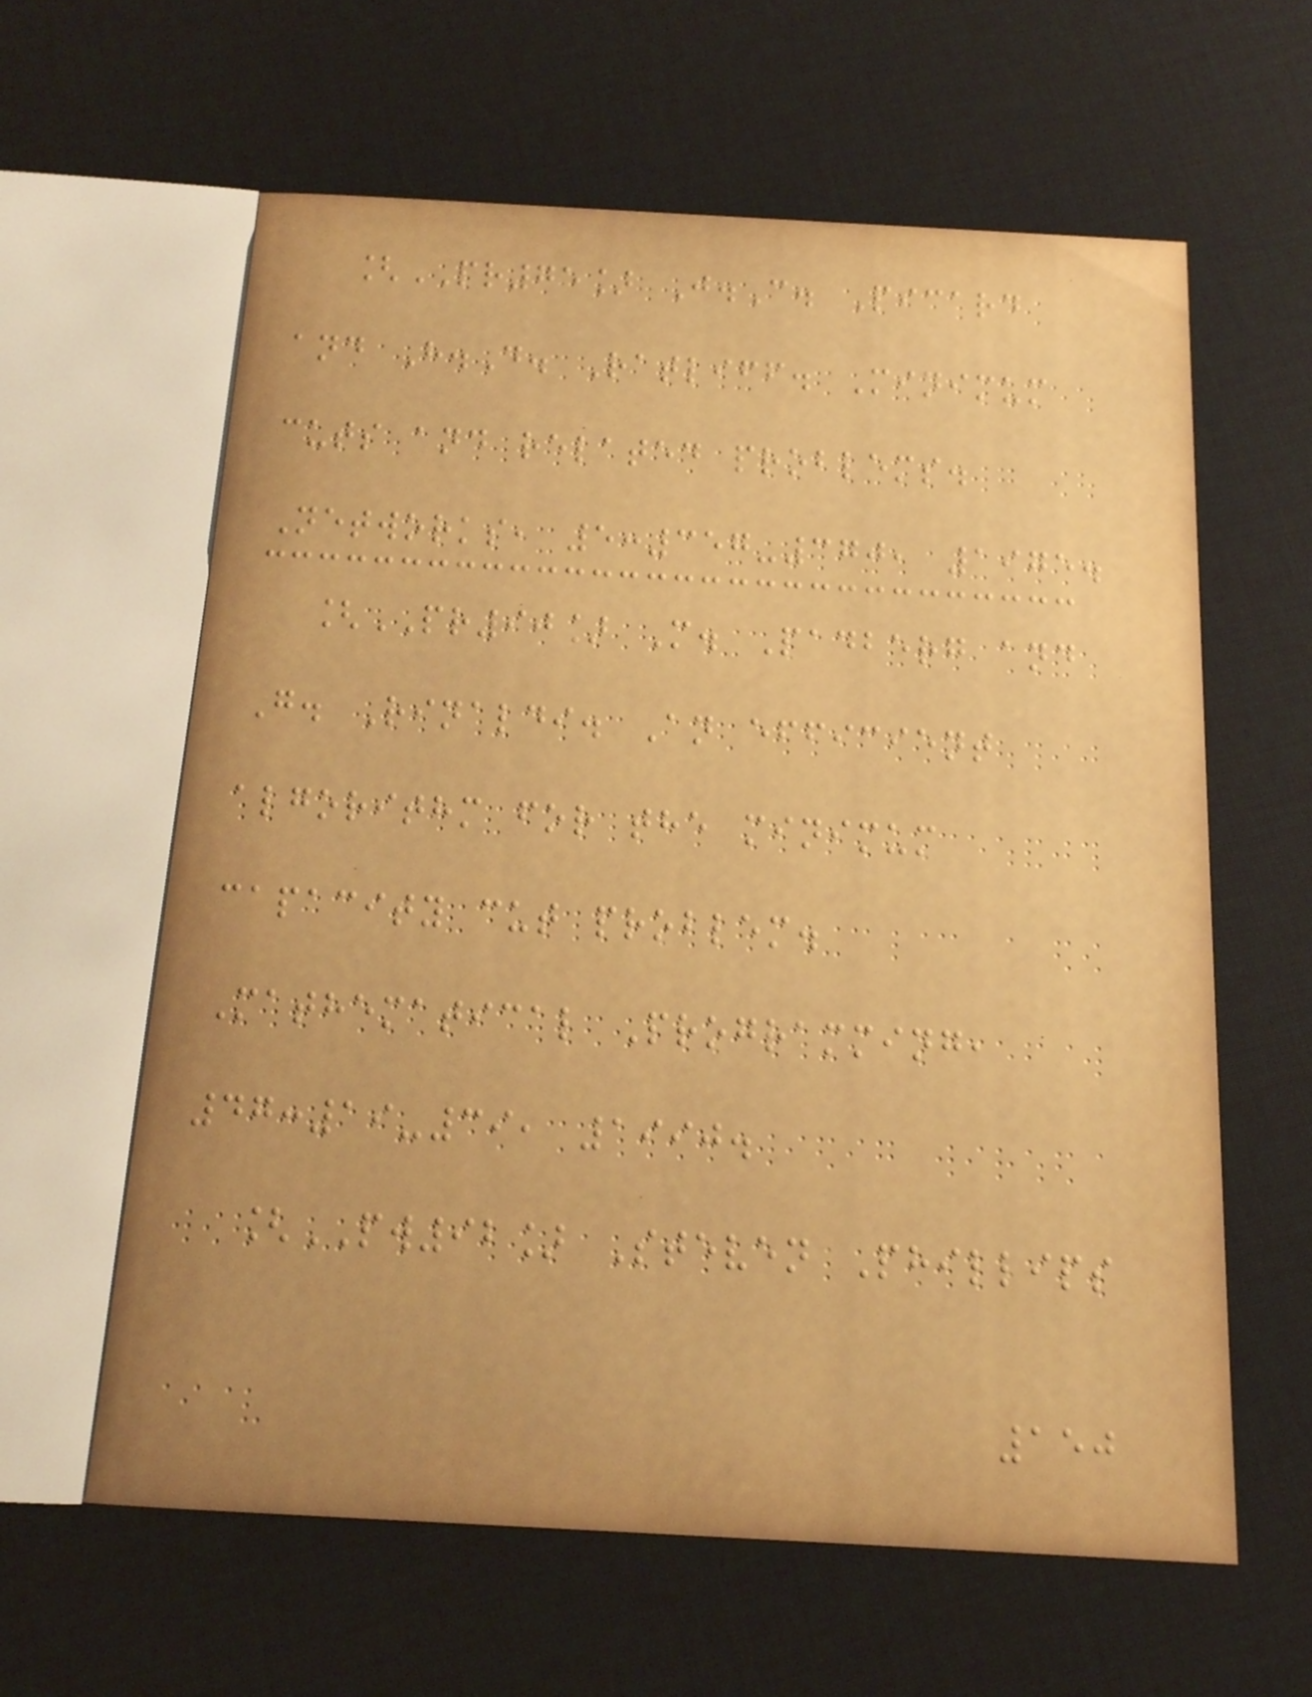[PR75] J.C. Picard
and H.D. Ratliff. Minimum
cuts and related problems.
Networks, 5:357-370, 1975.
[PR90] M. Padberg and
G. Rinaldi. An efficient
algorithm for the minimum
capacity cut problem.
Mathematical Programming,
47:19-39, 1990.
[PW92] Steven Phillips
150
